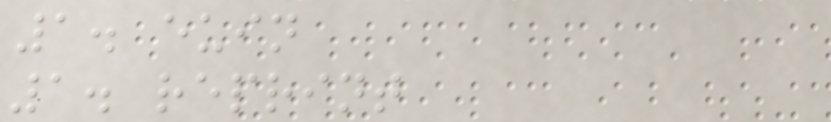1. euin
1. reprint
